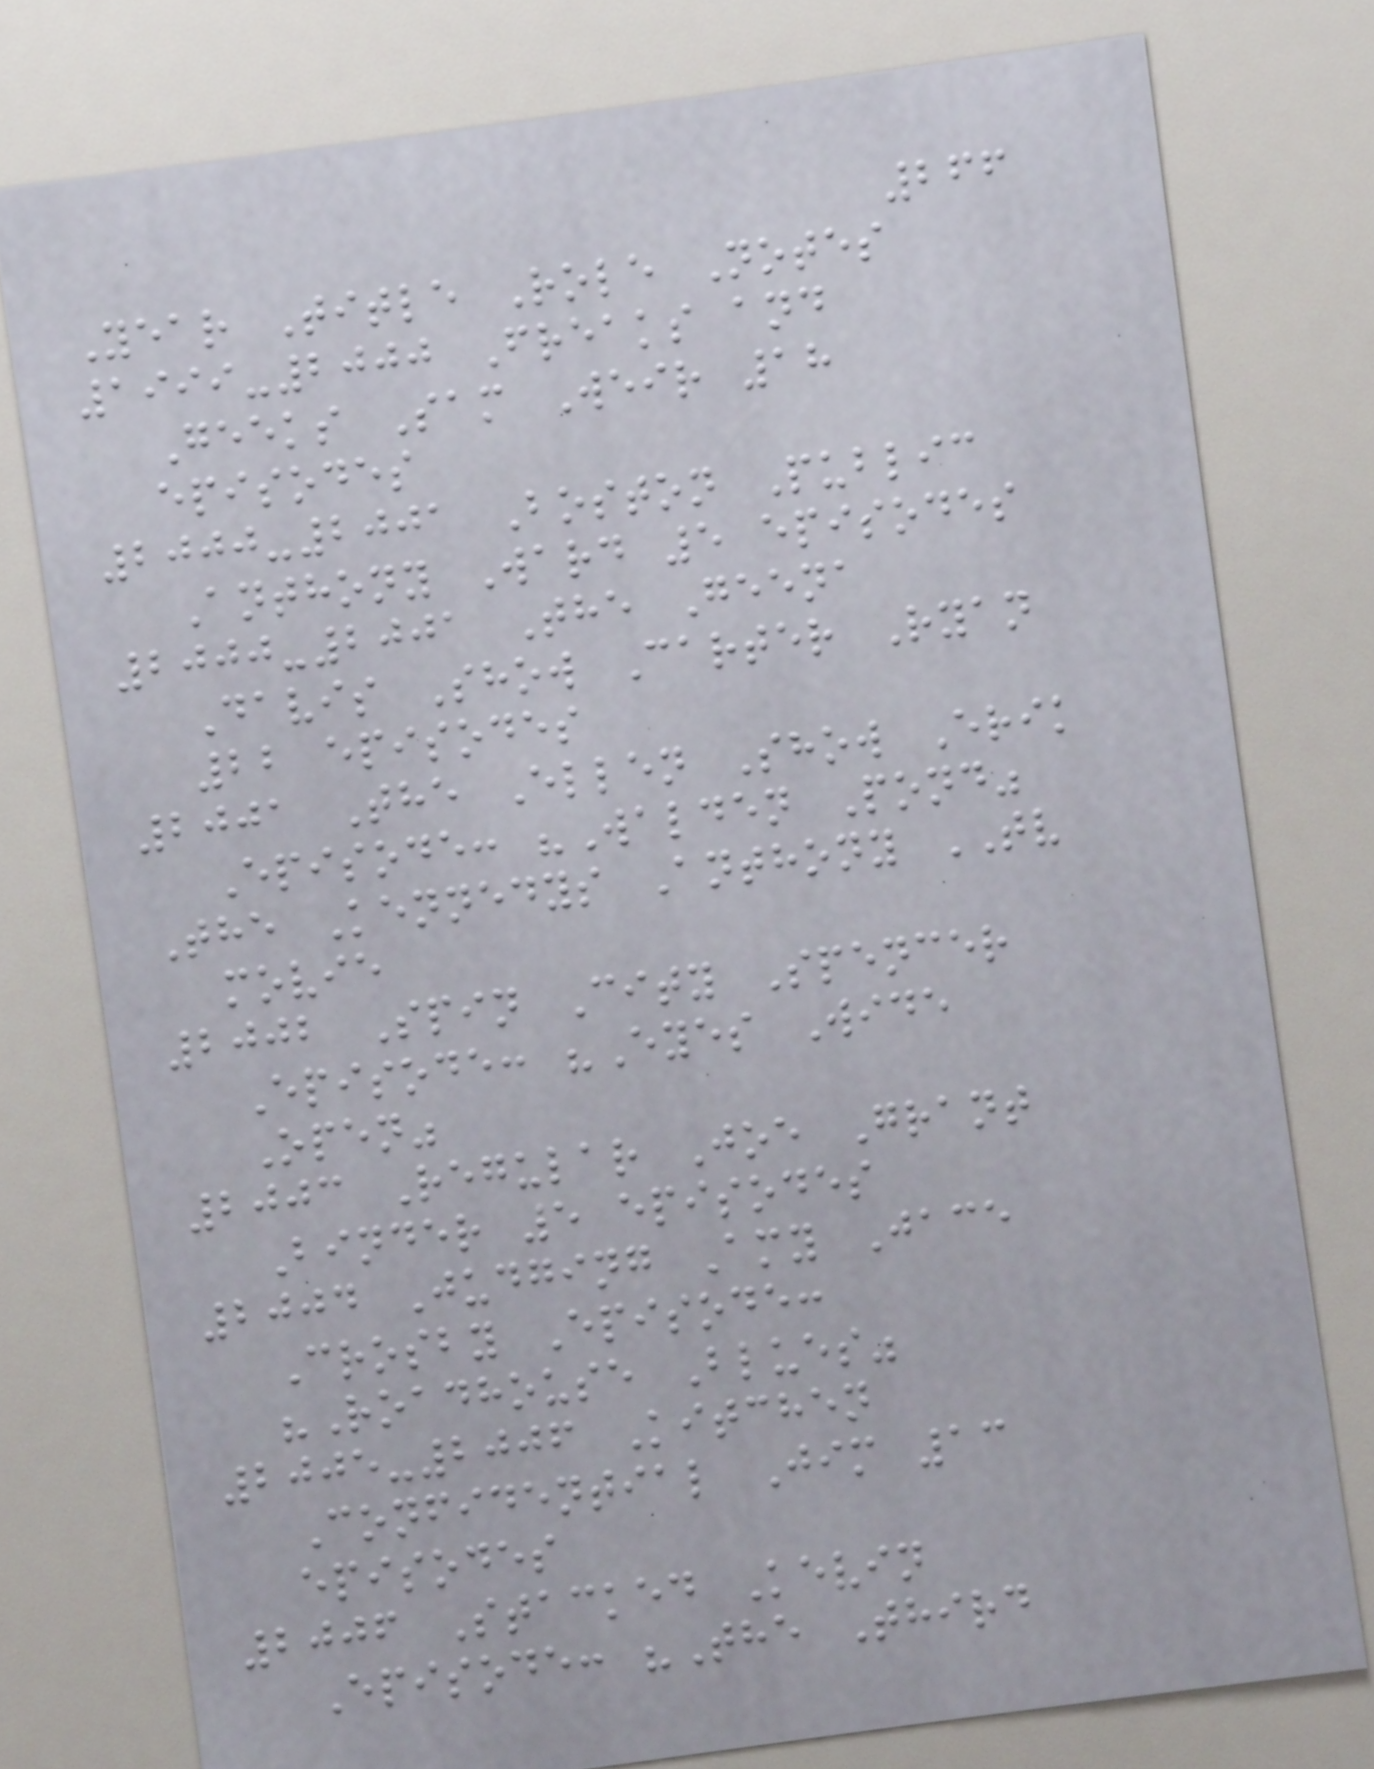266
Year Title Role Notes
1999-2000 Freaks and
Geeks Sam Weir 18
episodes
2000-2001 Boston Public
Anthony Ward 5 episodes
2000-2001 The Geena
Davis Show Carter Ryan
22 episodes
2001 The Ellen Show Erik
Episode: "Walden Pond"
The Kennedys Anthony TV
movie
2002 Spin City Spencer
Episode: "Eyes Wide
Open"
2003 Regular Joe Grant
Binder 5 episodes
2004 Judging Amy Jace
Crosby Episode:
"Roadhouse Blues"
2005-2006 Kitchen
Confidential Jim 13
episodes
2006 Stacked Kevin
Episode: "The Third
